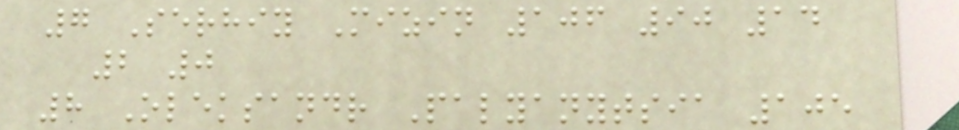7 Serhiy Mizin 106 90 14
2 0
8 Oleksandr Palyanytsia 105
